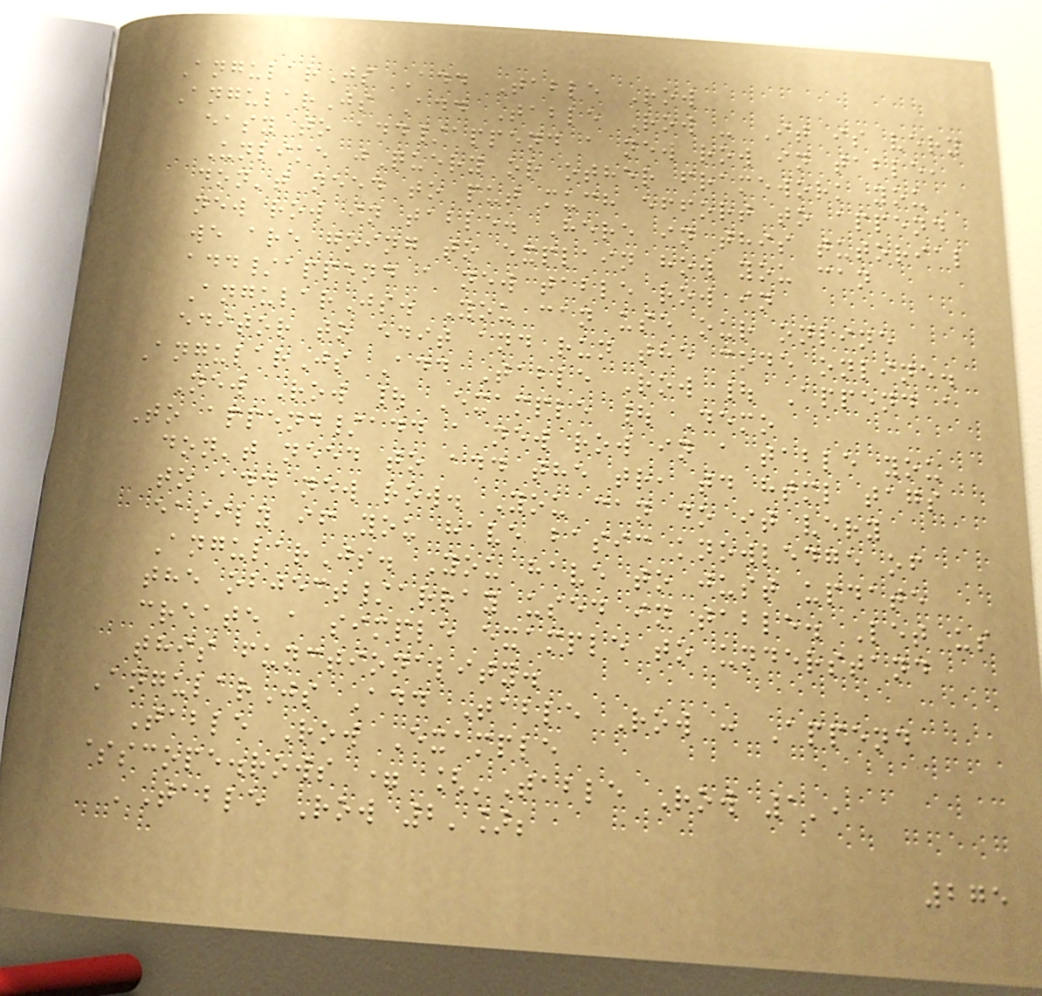AngularJs Add Table Row
AngularJs Add Table Row - It is very
easy to add/append a new row in table,
Unlike jQuery or other framework you
don't need to put much effort to append
new row in table. Here in this tutorial
we are going to explain how you can
add/append a new table row in
AngularJs. You can use our online
editor to edit and run the code online.
AngularJs Add Table Row | Append a
New Row | Example | Demo
To append/add a new row in a table you
don't need to add the tr, td html tags
to add new row. You can do it very
easily if you have basic knowledge of
AngularJs. You have to just update
the object/array used in table. Let us
create a simple example to understand
this functionality.
AngularJs Add Table Row : Append
Table Row Example
$scope.rows = ['Table Row 1',
'Table Row 2'];
275
